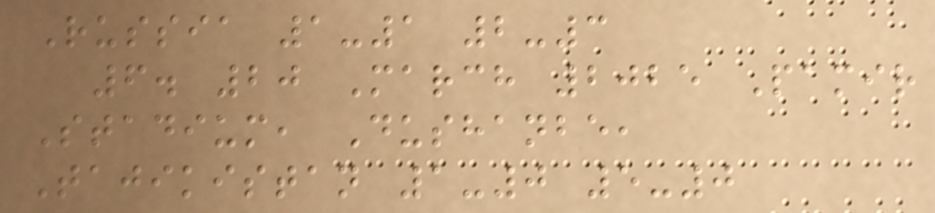Russia 1-1 2-3
6. 20 March 2025 Pamir
Stadium, Dushanbe,
Tajikistan 1-0 5-0
